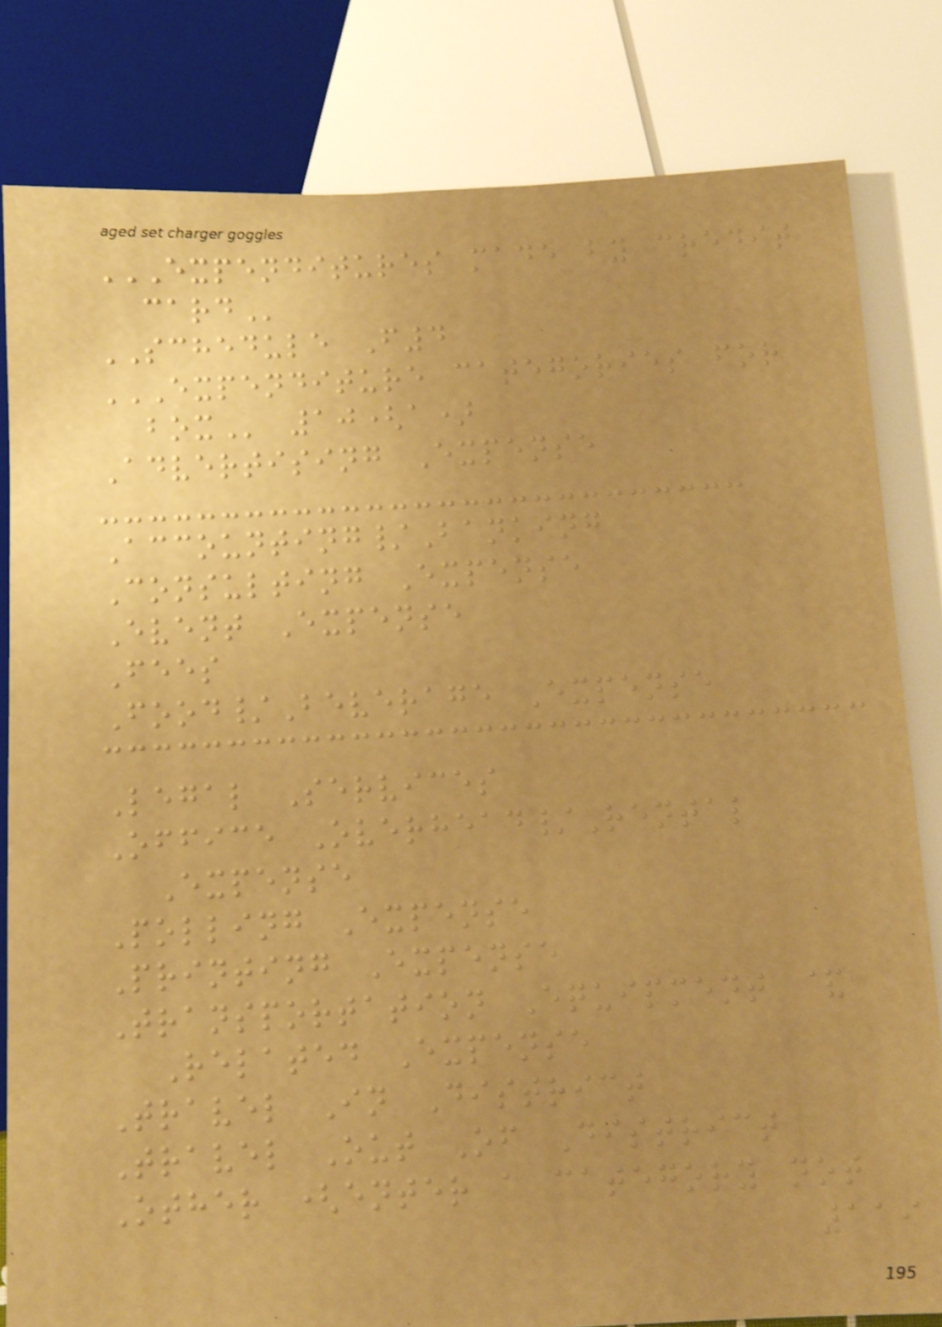EXPENDITURES MADE BY CREDIT
CARD
SCHEDULE F4
EXPENDITURE CATEGORIES FOR
BOX 10(a)
Advertising Expense
Accounting/Banking
Consulting Expense
Event Expense
Fees
Food/Beverage Expense
Legal Services
Office Overhead/Rental
Expense
Polling Expense
Printing Expense
Transportation Equipment &
Related Expense
Travel In District
Travel Out Of District
Other (enter a category not
119
